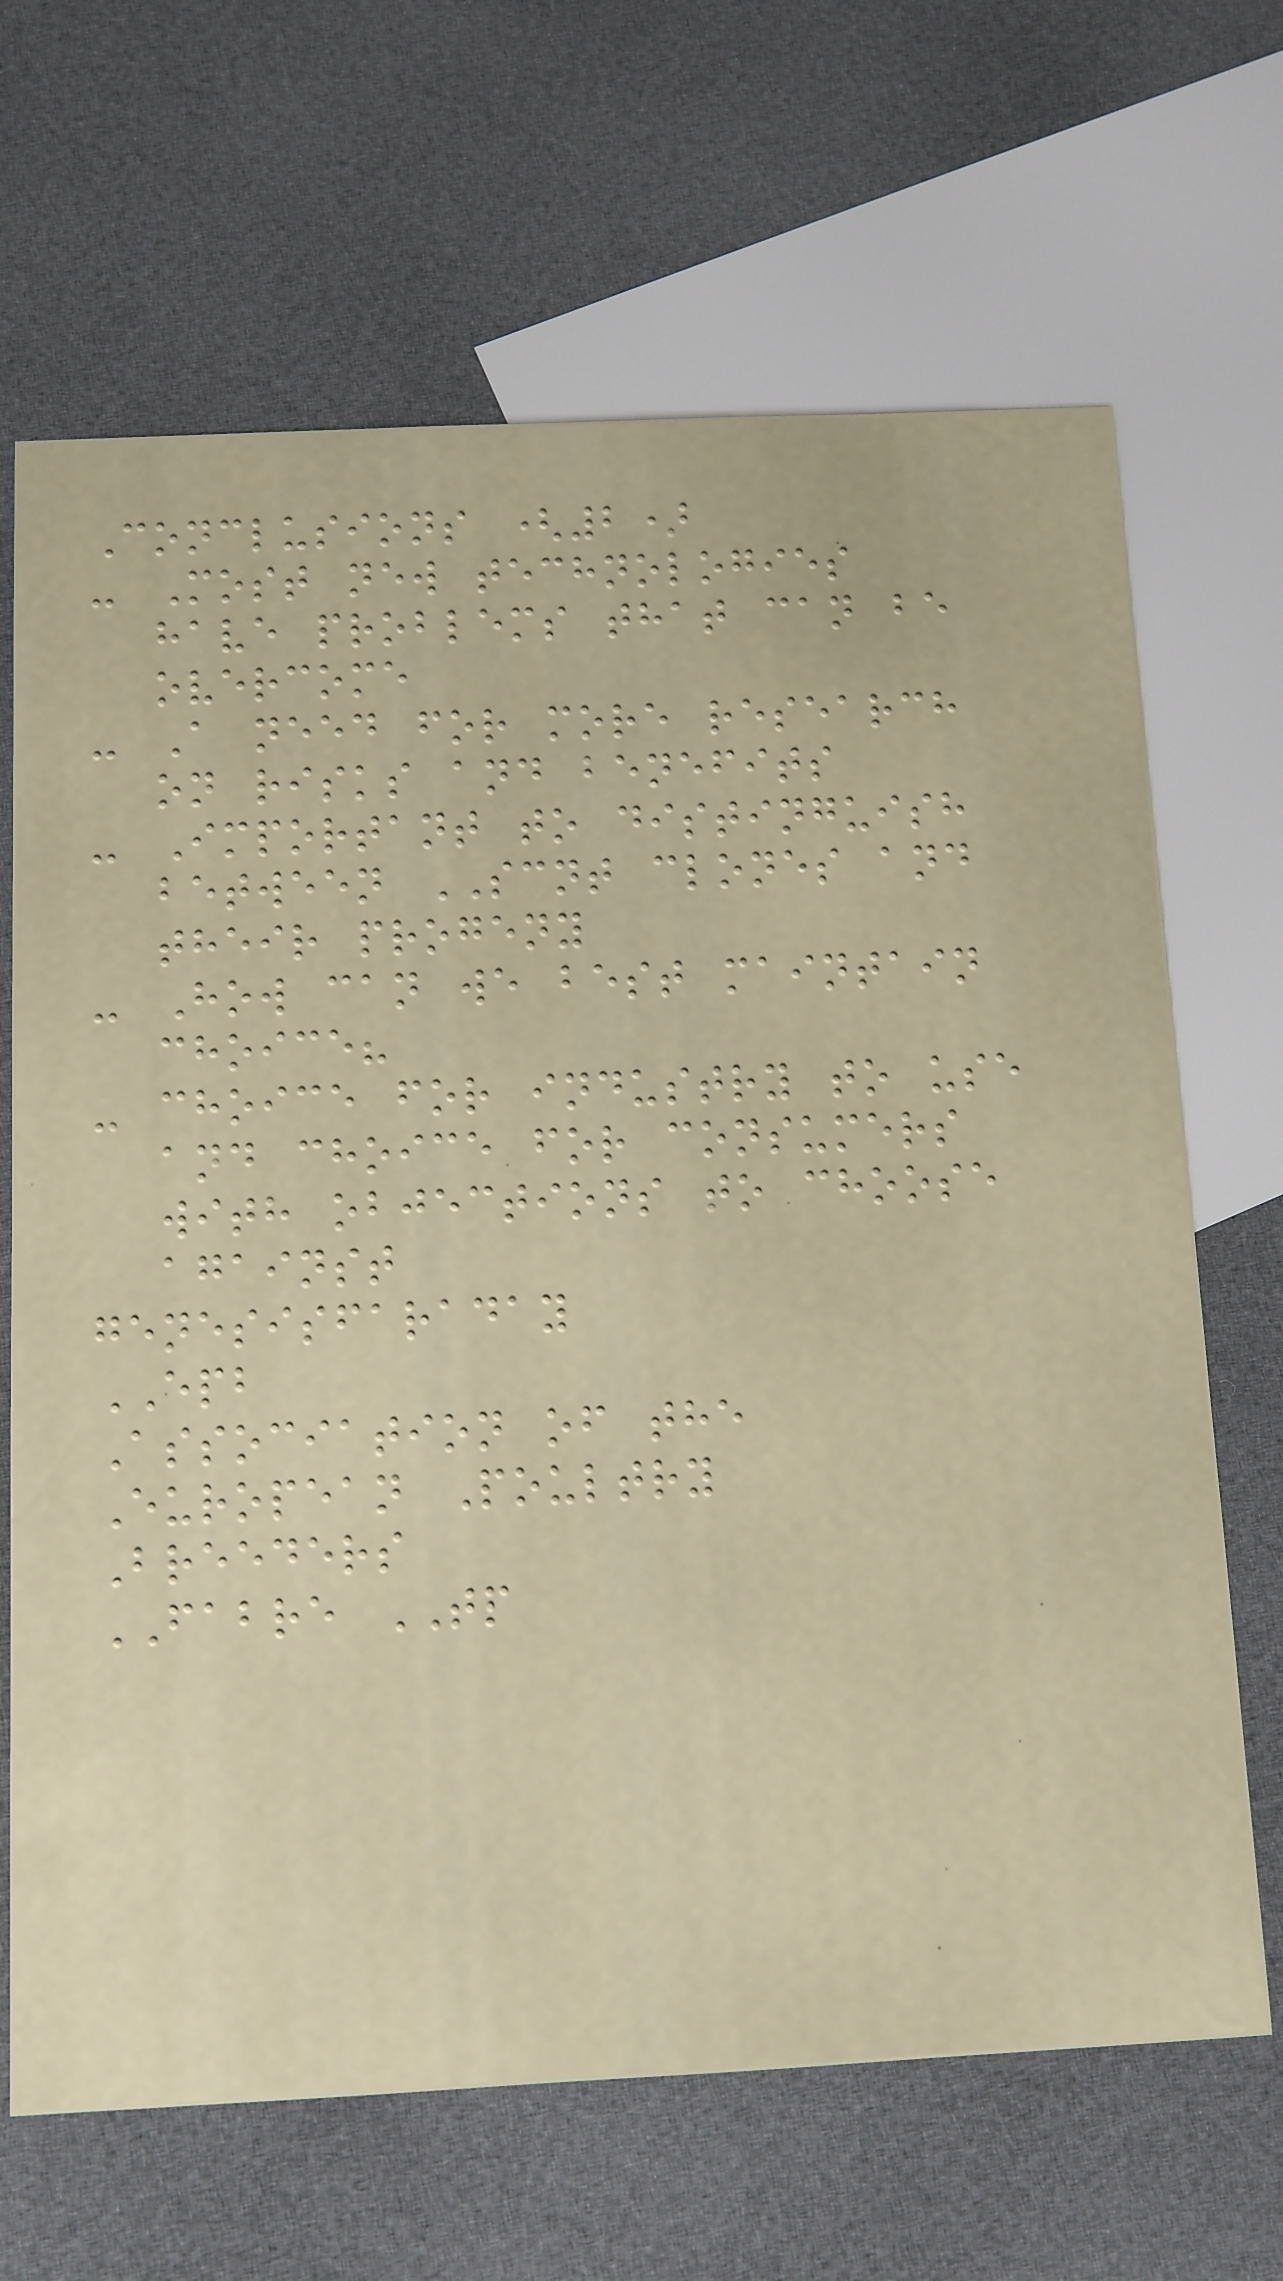Conclusions (2)
- Most new technologies
have problems that can be
overcome
- A need for more research
on risks and benefits
- Important to distinguish
between SCNT clones and
their progeny
- How can we best maintain
choice?
- choice for industry to use
and choice for consumers
with objections to choose
against
genesisfaraday
EPB
Association of the
European Poultry
Breeders
FABRE TP
